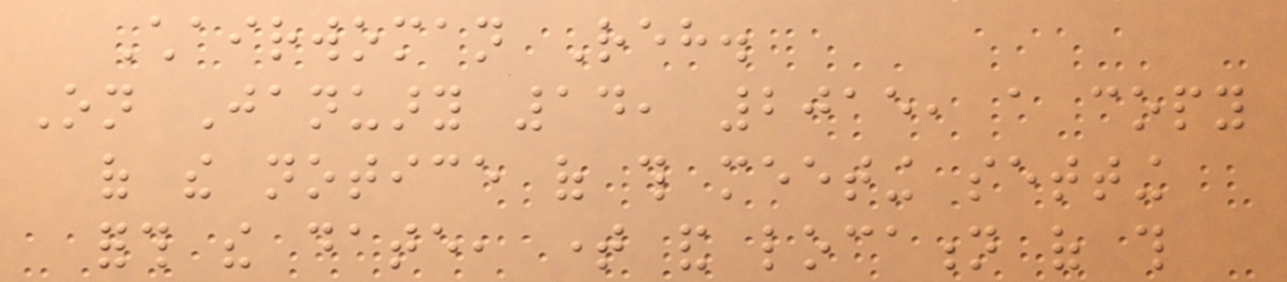Chairwoman Reh.
On January 14, 2015, a copy
of the notice of this meeting setting
forth the date, time and location of this
